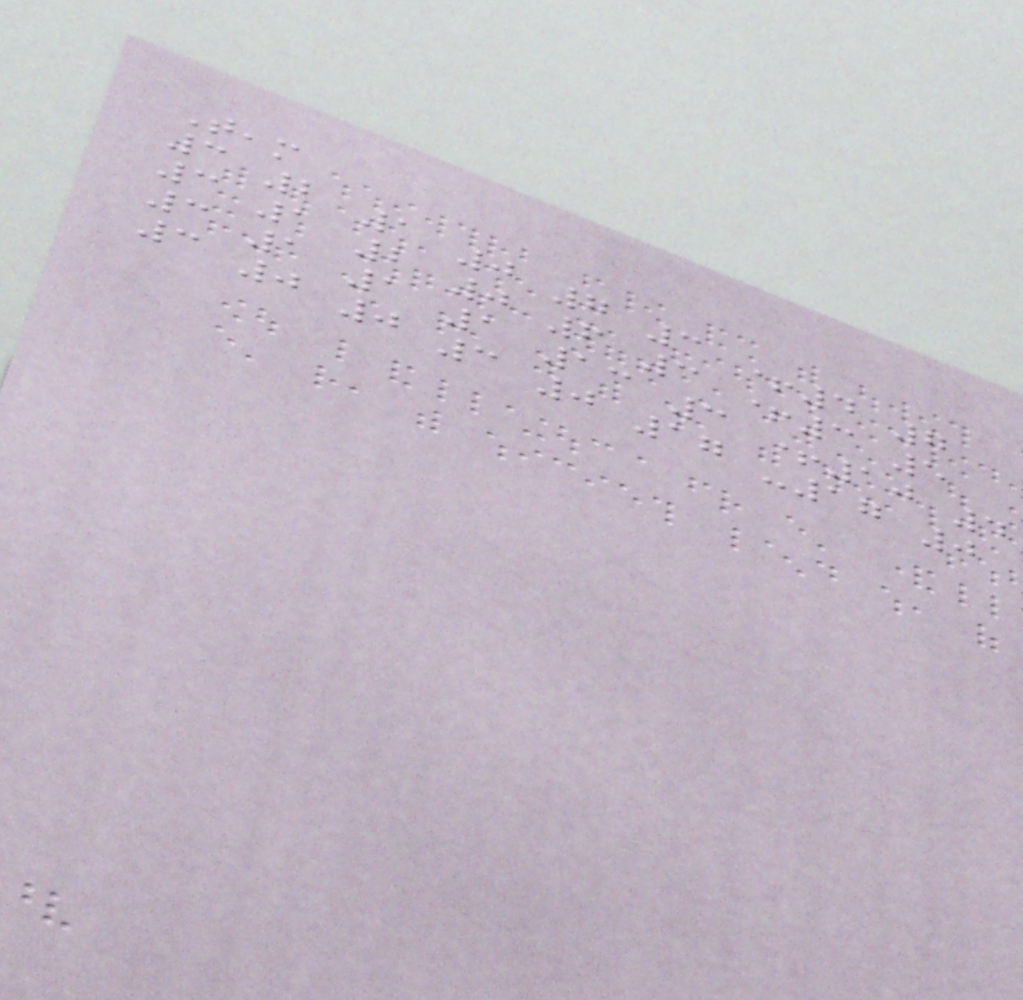Team
3 2 1 0 7 3 +4 7
3 1 2 0 6 3 +3 5
3 1 1 1 13 3 +10 4
3 0 0 3 0 17 -17 0
